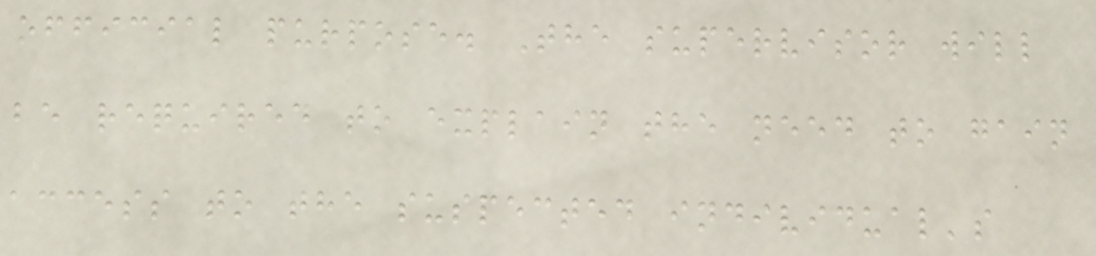official purpose. The supervisor will
be required to explain the need to gain
access to the suspected individual's
